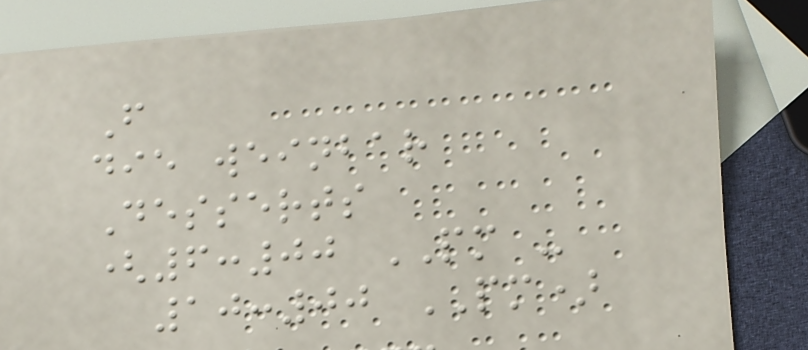F
die weinbar
Desserts
(6:00 PM -
10:00 PM)
